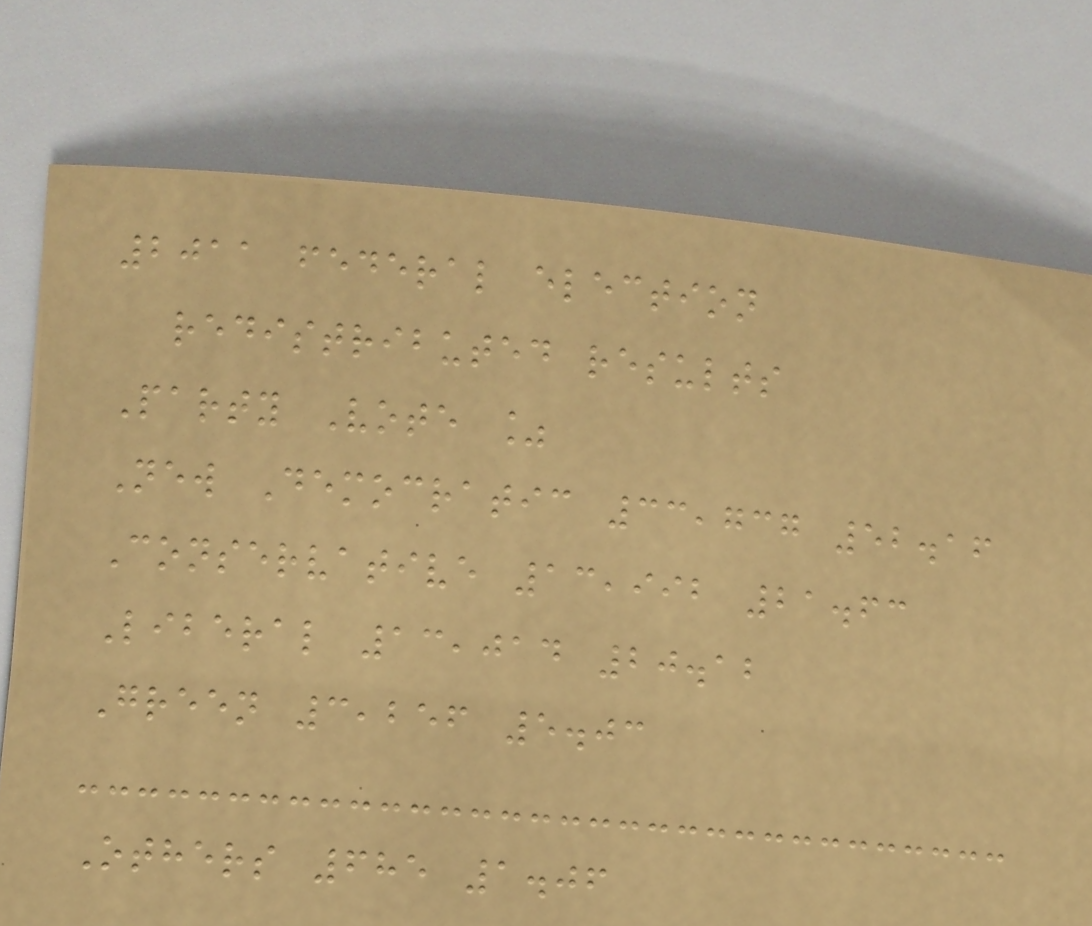2011 federal election
redistributed results
Party Vote %
New Democratic 33,737 52.16
Conservative 13,992 21.63
Liberal 13,014 20.12
Green 3,256 5.03
Others 685 1.06
